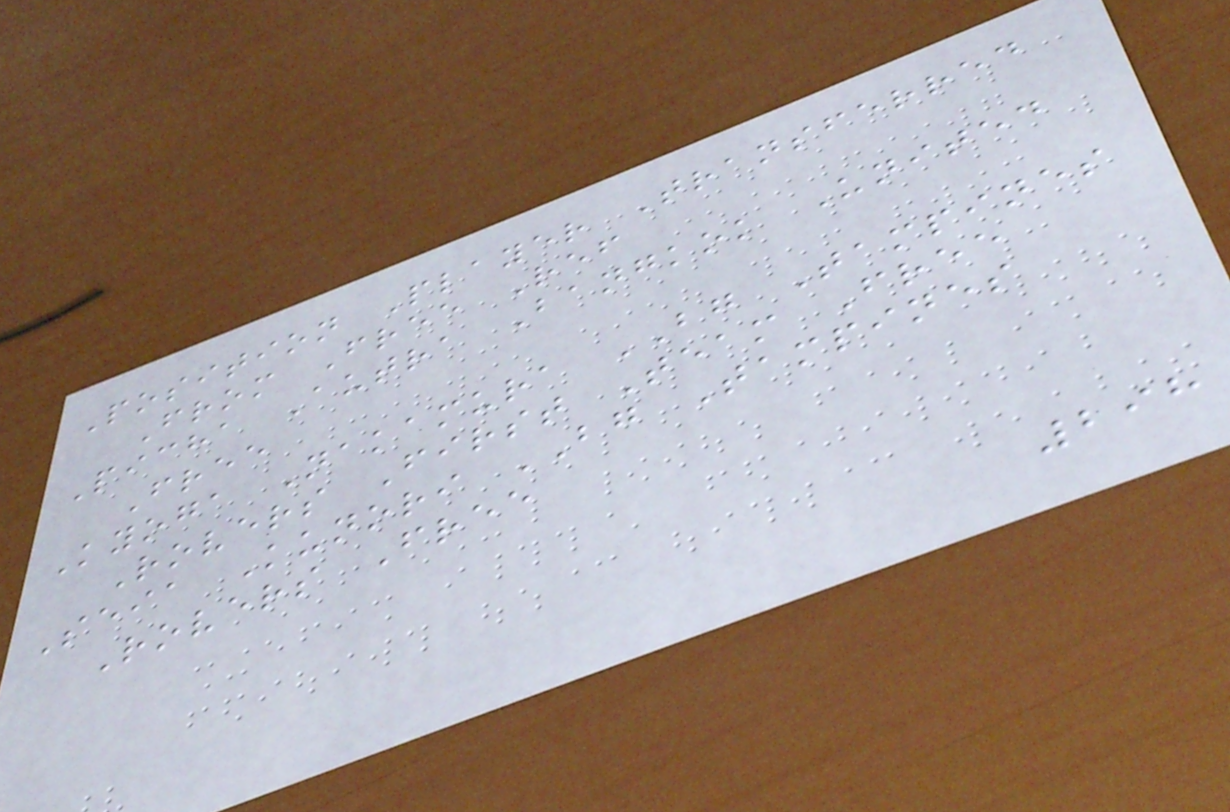Position Player Transferred
From Free Ref
Picha Autra Bangkok United
Free
Kyoga Nakamura BG Tampines
Rovers First Team Free
Seia Kunori BG Tampines
Rovers Free
298
